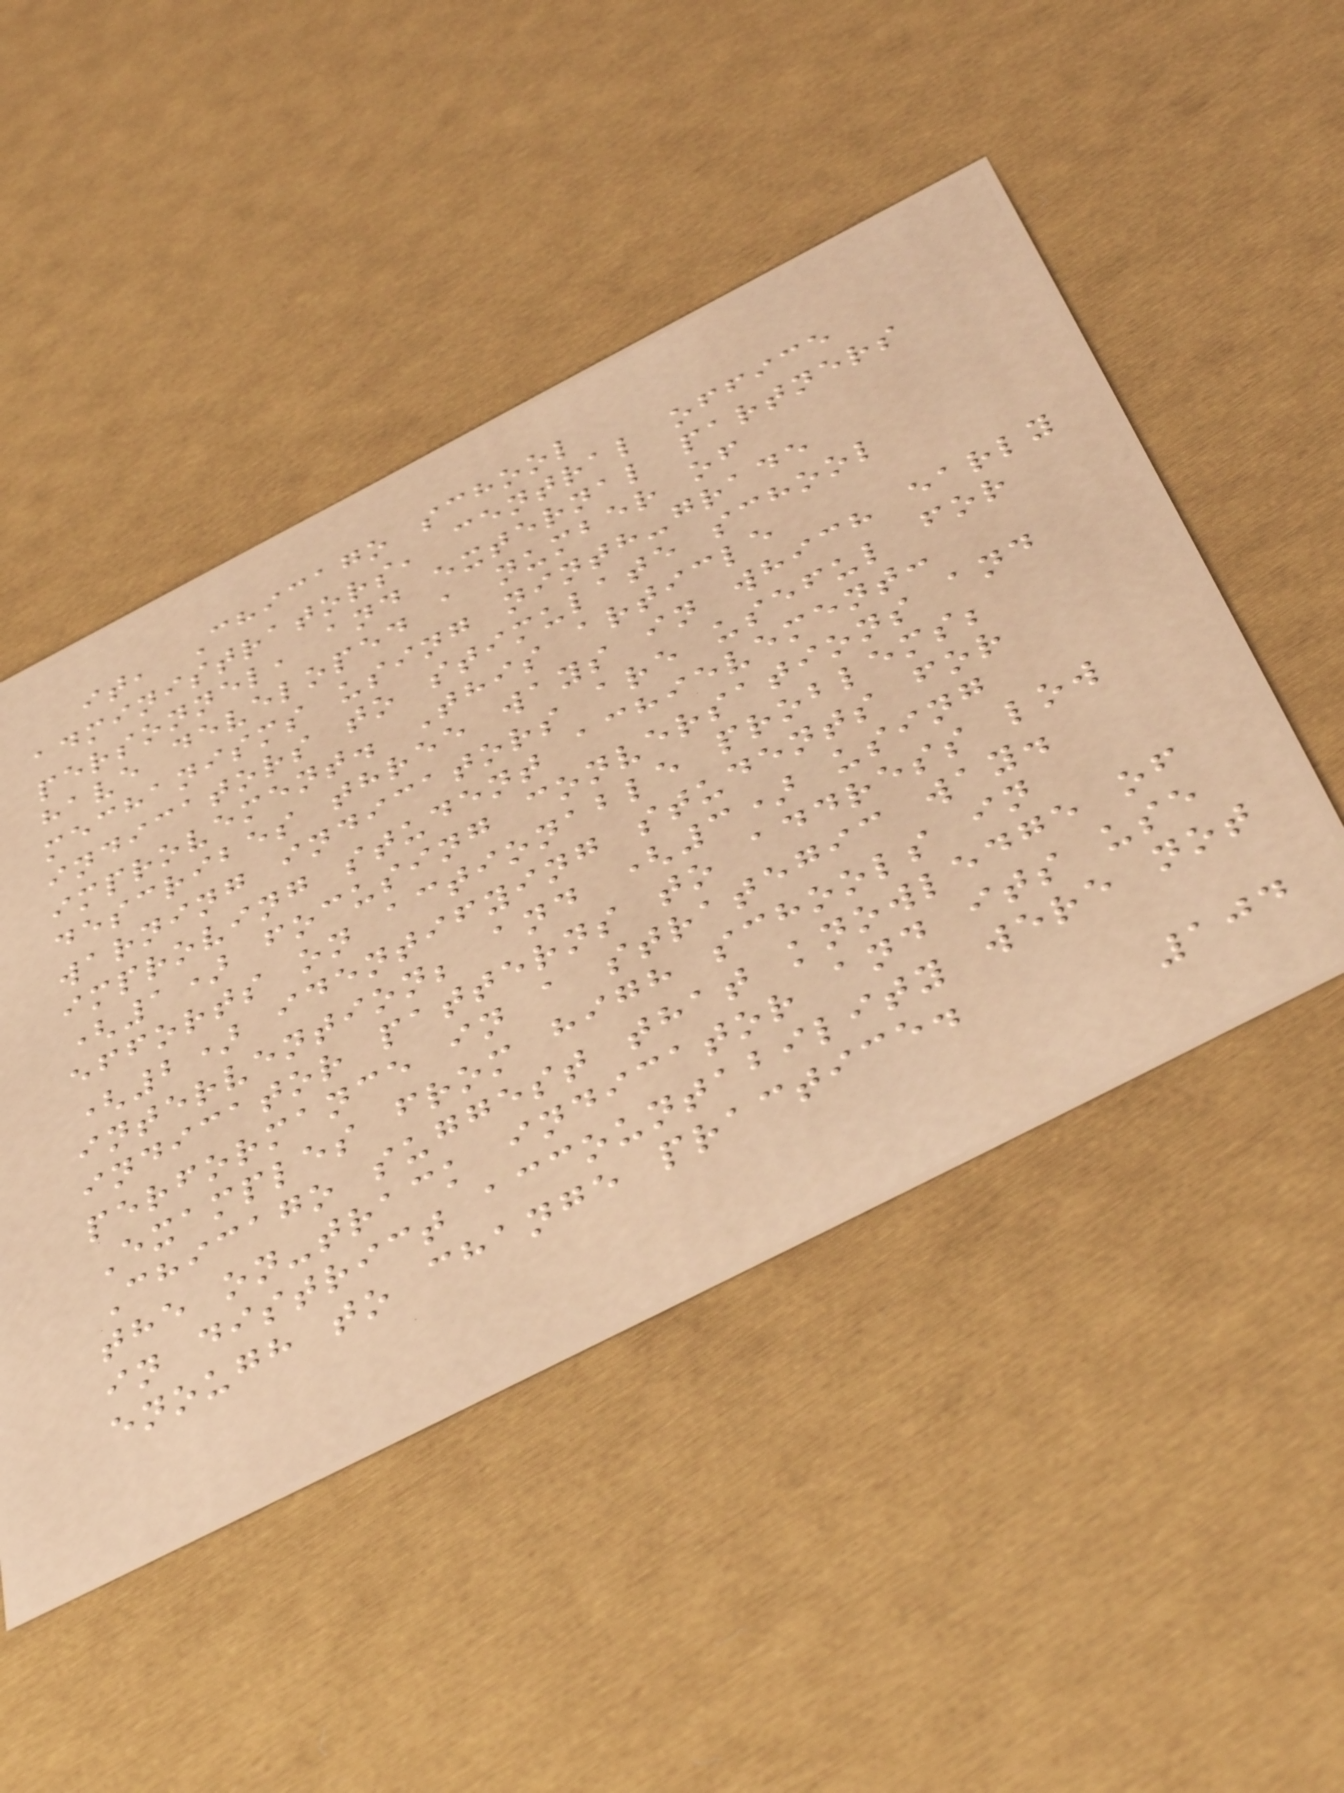it, Chicago school
administrators, central office
personnel, and external partners
have developed a number of
mechanisms using ninth-grade
indicators to stimulate school
improvement. This article
describes three ways in which early
warning indicators are useful for
improving student achievement:
(1) focusing conversations and
efforts on actionable problems;
(2) identifying students for
intervention; and (3) using
indicator patterns to address low
performance in a strategic way.
Examples from high schools in
Chicago suggest that knowledge of
the on-track indicator and its use
in district accountability were not
enough to change practice.
104
